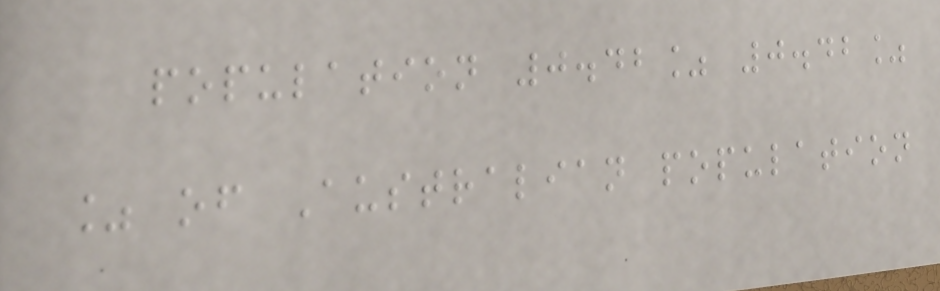population 0.42% 0.42%
% of Australian population
